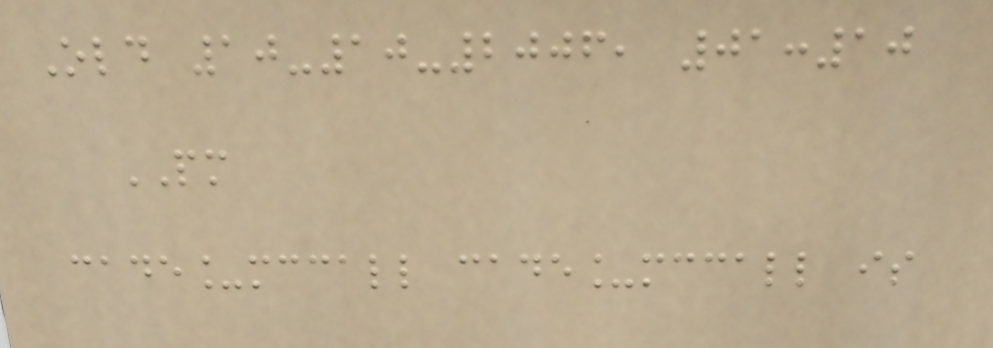Old 10-10-2006, 01:10
PM
cade_mccall cade_mccall is
